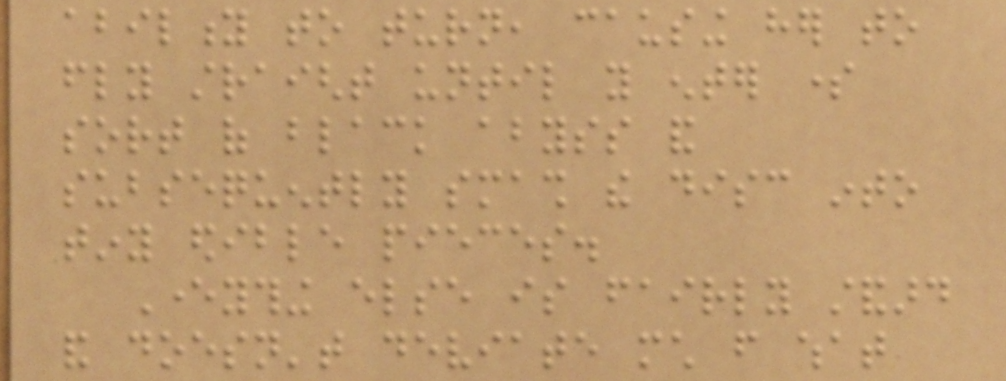ability to turn, causing her to
fly straight until you enter some
sort of black abyss and
subsequently smash the disc into
tiny edible pieces.
Everything else is fairly standard
and doesn't deviate much from what
